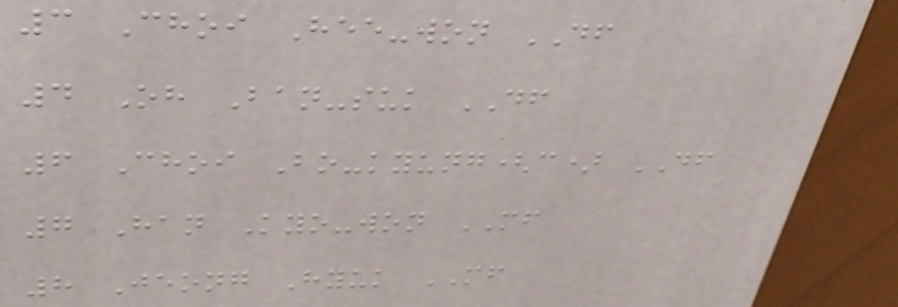3 Choi Hee-won DF
4 Oh Ban-suk DF
6 Choi Bo-kyung(c) DF
7 Han Kyo-won MF
8 Jeong Hyuk MF
